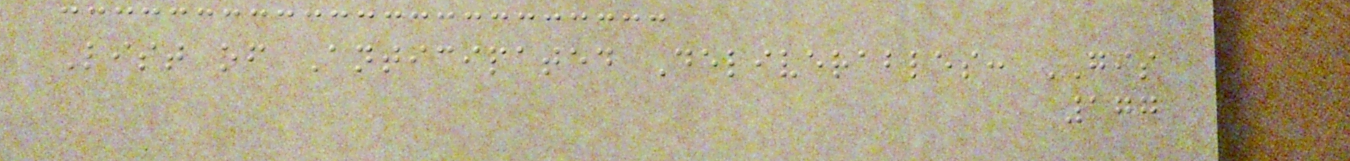List of Anticipated Deliverables: GIS
177
